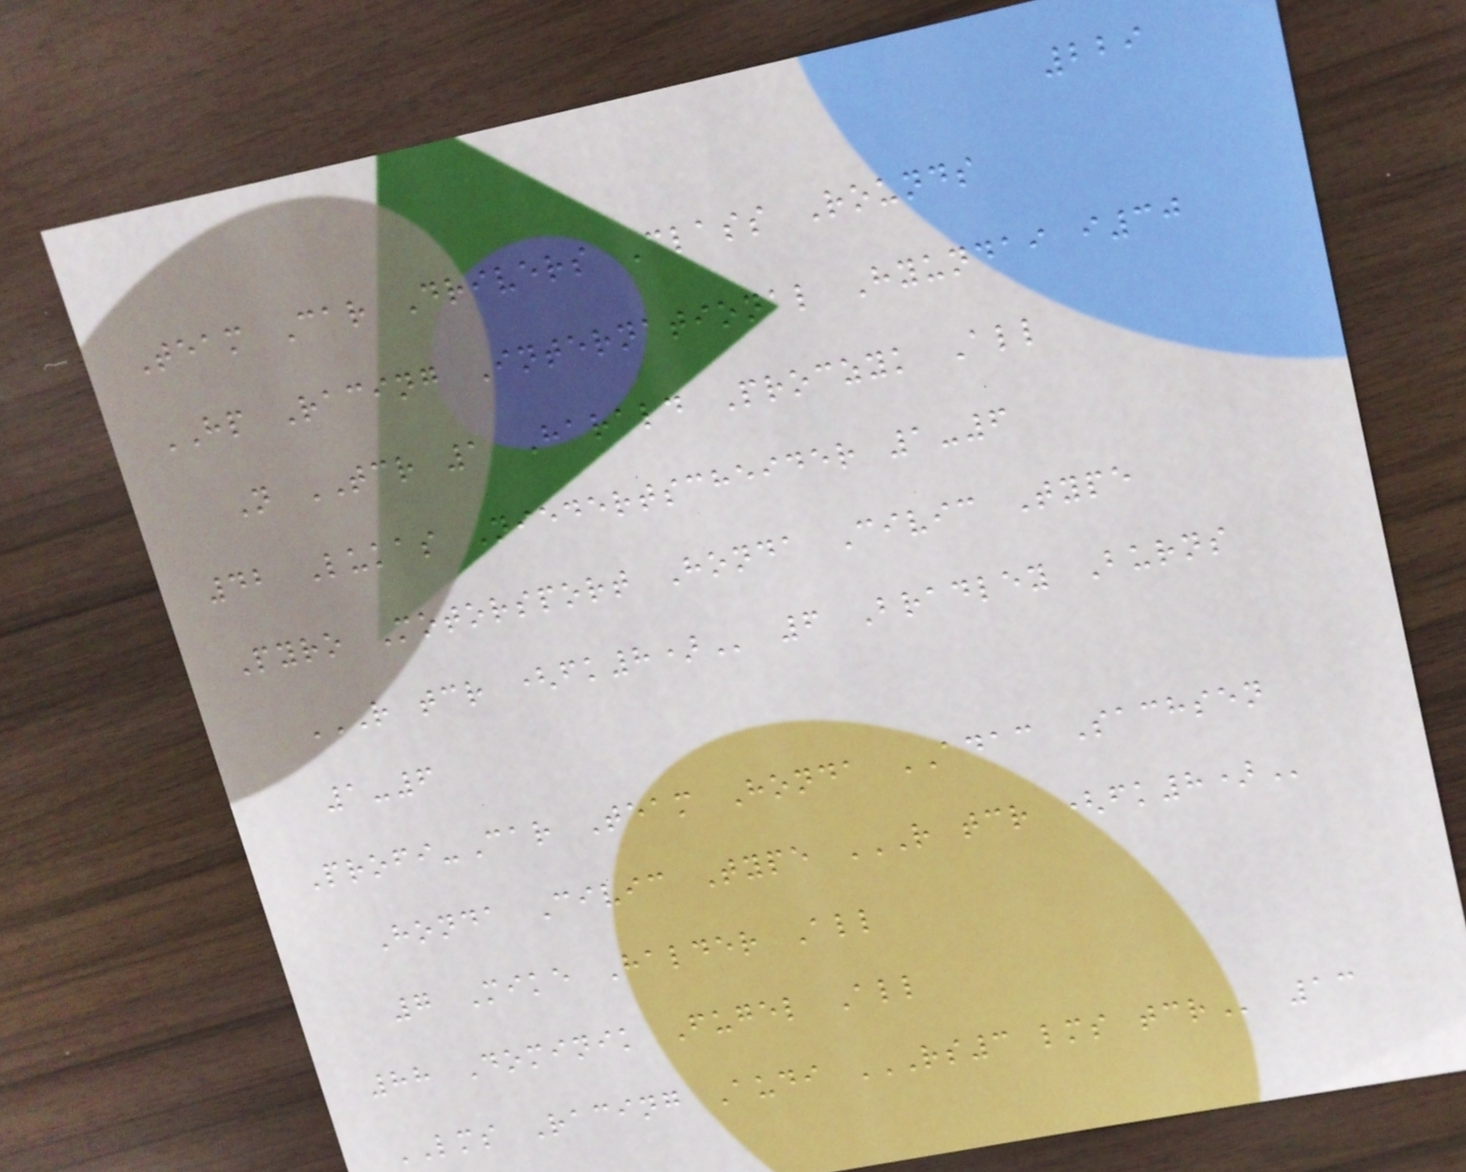229
Team Car Drivers Class Rounds
HP Racing International Hyundai i30
N TCR 1 Harald Proczyk All
42 Lukas Niedertscheider 1-6
Pyro Motorsport Honda Civic Type
R TCR (FK8) 6 Bradley Burns
1-6
Profi-Car Team Honda ADAC Sachsen
Honda Civic Type R TCR (FK8)
7 Mike Halder All
88 Dominik Fugel All
LMS Racing Audi RS3 LMS TCR 13
